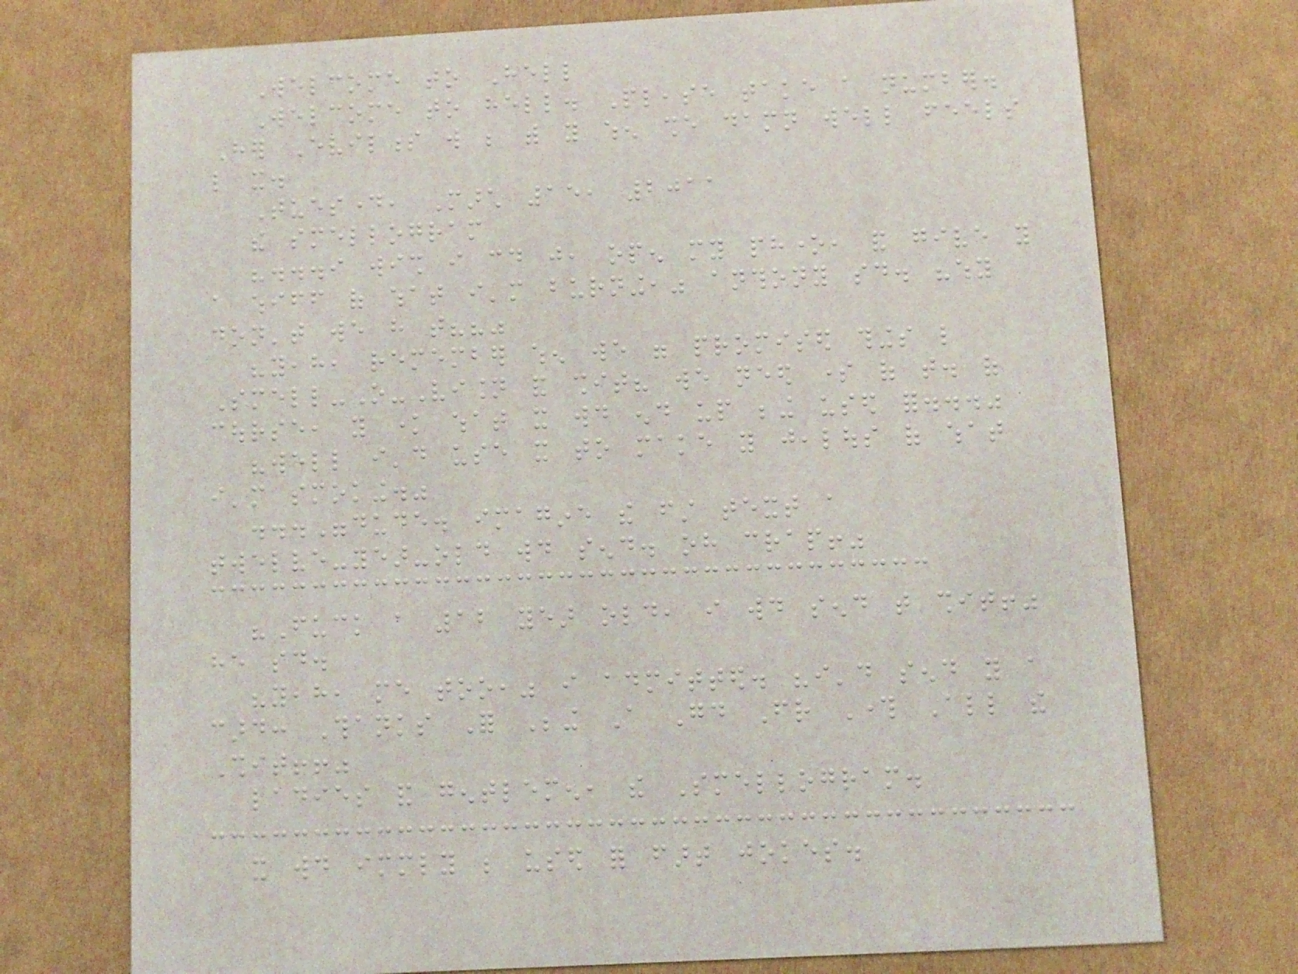Welcome to Hell
Welcome to hell. Please take a number.
Her Evilness will be with you when she damn well feels
like it.
Tuesday, March 15, 2011
the smellogram
"...i wish i could just, open my phone, and give you
a whiff of what i'm burning," anthony said. "why
don't we have that??"
"yeah, remember when we were promised things like
Smell-O-Vision and shit? we need some of that. of
course, you know what it would end up being used for..."
"well i'd use it to make you jealous of what
i'm smoking."
..."dude. imagine the first text a
twelve-year-old would send. oh crap!"
"Fuck a 12 year old, i would send that shit!"
he said.
"yeah, me too," i admitted. "i'd send you a
card: Thanks For Being A Good Friend Through All the
Shit!!"
ladies and gentlemen, the Smellogram.
it would immediately be used for fart jokes.
